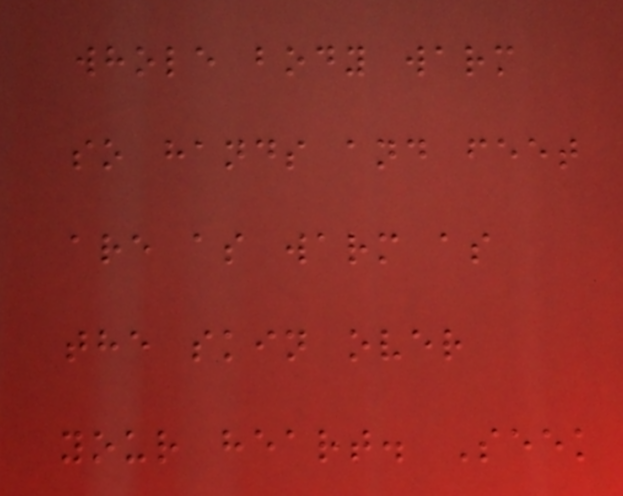whole body warm
so hands and feet
are as warm as
the skin over
your heart. Seek
